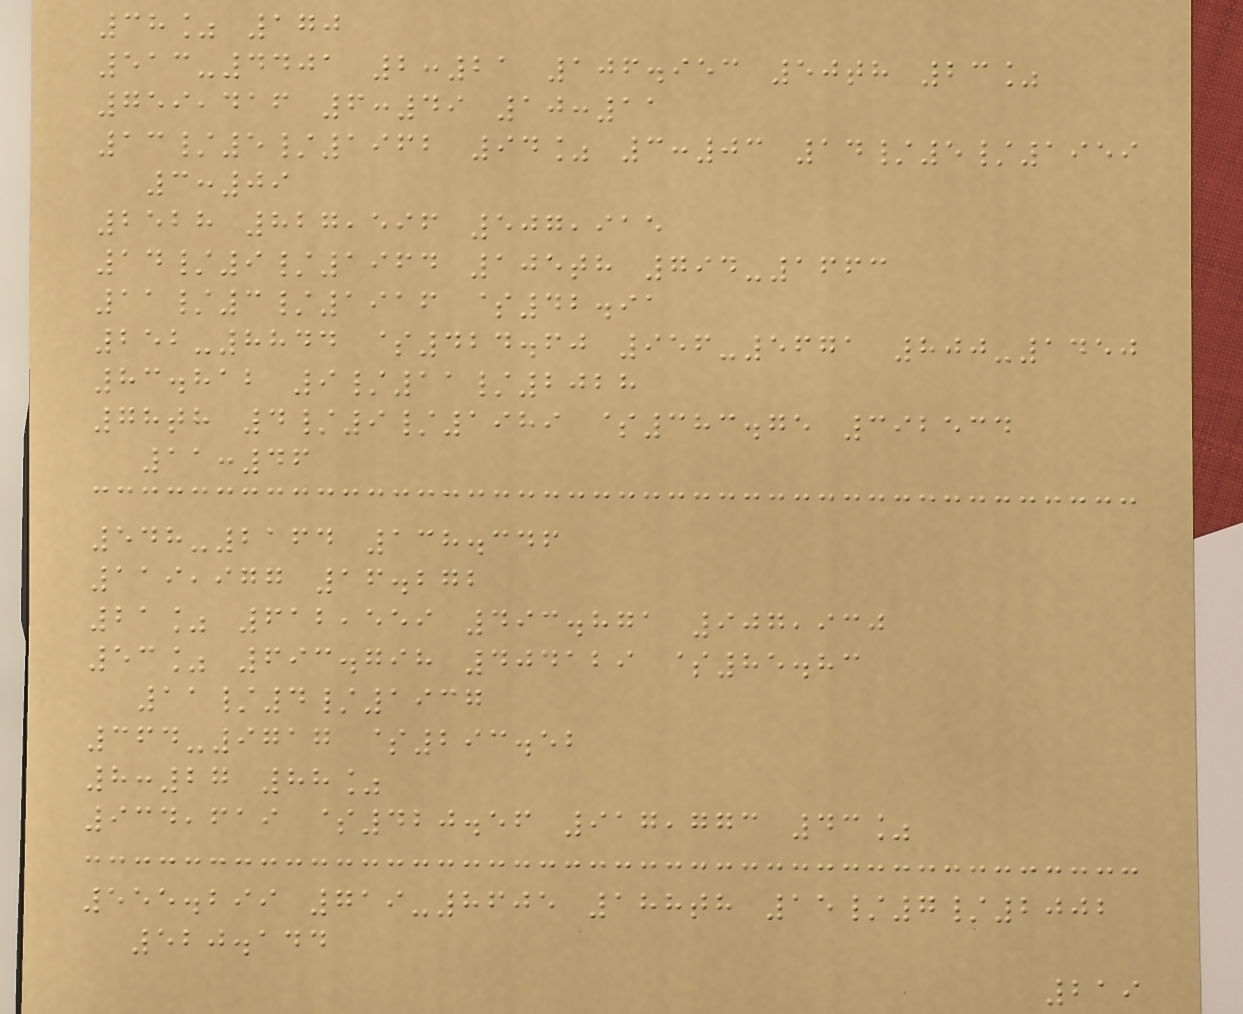38% 170
513-4401 2:21 106.953 50th 23%
759,416 6:49 10:11
13/5/1962 94% 3:03 14/5/1959
3:09
2528 827,596 507,915
14/9/1964 105th 794-1663
11/3/1916 $42.91
252-8844 $424.60 956-5671 800-1450
83.812 9/11/2028
78th 4/9/1989 $383.75 392534
11:46
548-2164 138.346
119,977 16.272
21% 612,559 493.871 907,930
53% 693.798 404129 $85.83
11/4/1937
364-9717 $293.52
8:27 88%
934,619 $420.56 917,773 43%
555.299 719-8605 188th 15/7/2002
520.144
219
